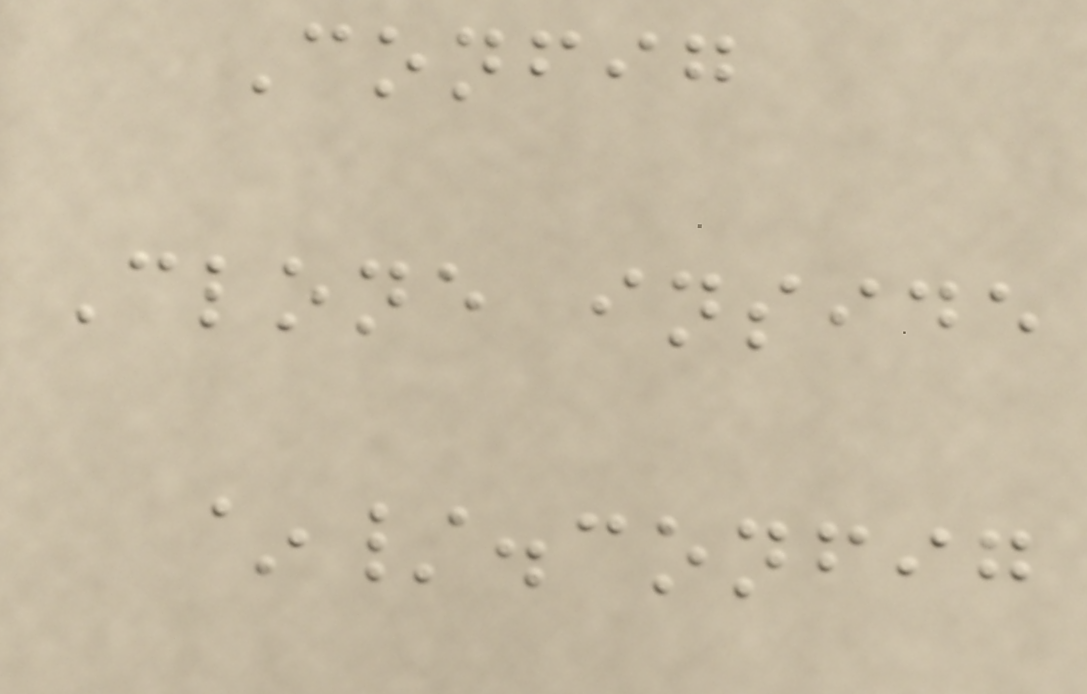Config
Clone inside
~/.config
